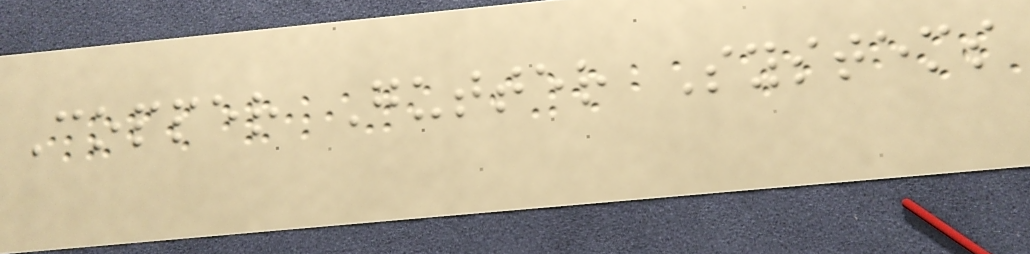Copper Gutter Systems
